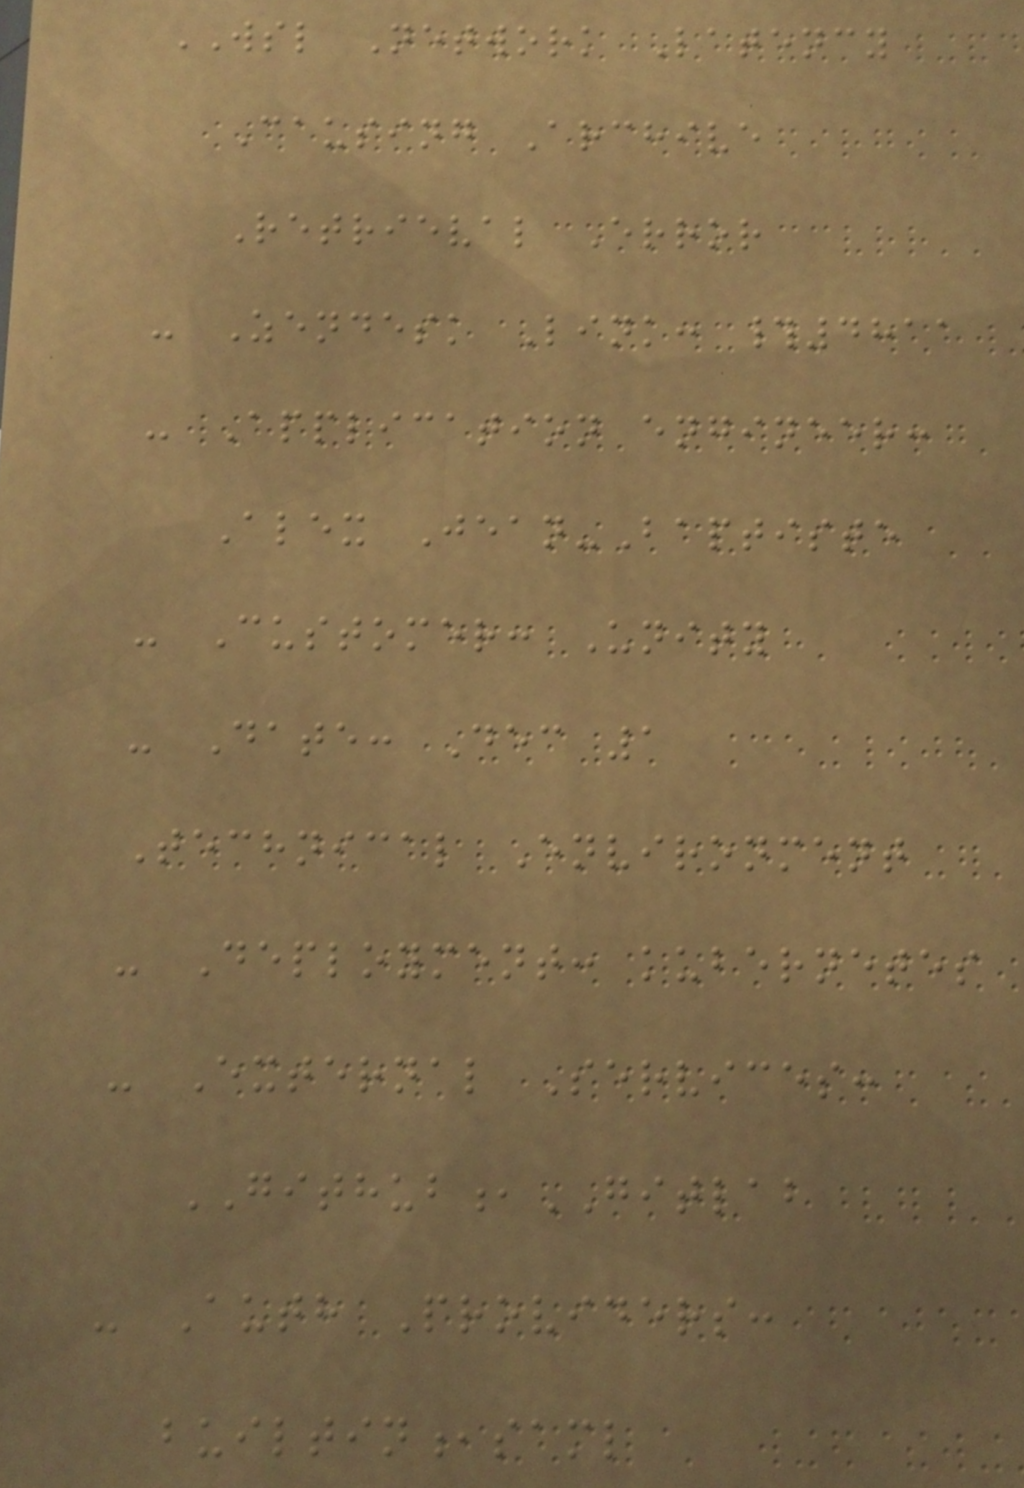WSL Network Latency
Causing Archive
Retrieval Error
- Zendesk Link: #4811
- Application engineer:
Alex Jean-Baptiste
- Customer: Unity
- Date: Dec 1
Technical Environment
- Deployment: kubernetes
- External Services:
GITHUB,GITLAB
- Auth Providers:
builtin,saml
